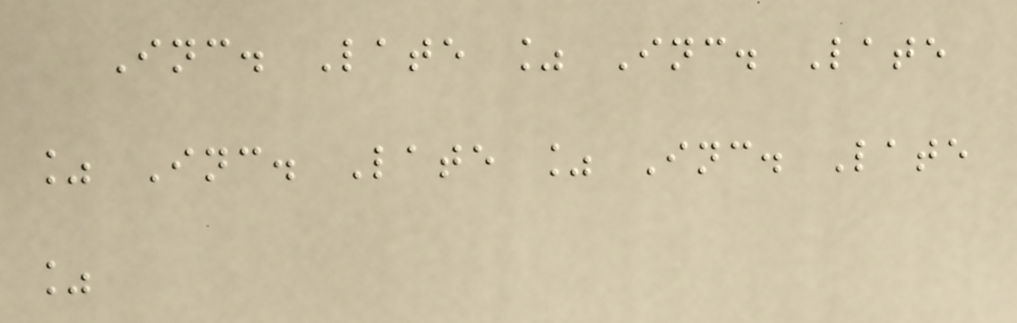Inc. Late % Inc. Late
% Inc. Late % Inc. Late
%
